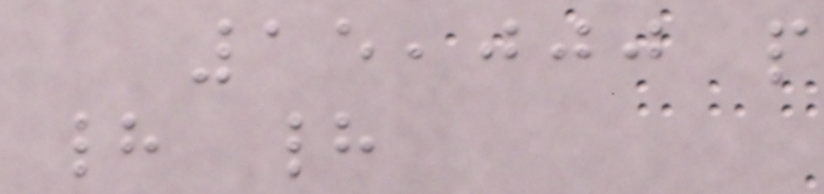15,000 people
had had
